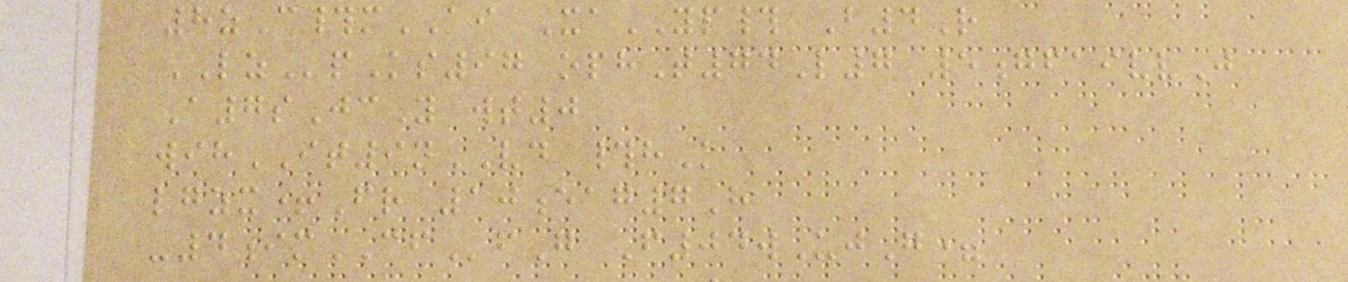8zC#mAI XaYP# B4R
LZpKs97 ophT74L7 5gfaivvJ
A7sJcY wt0
wihIT9nVD #hK
lgzx+Fr 10eag7H
-4imCFfG F04wUjG=
